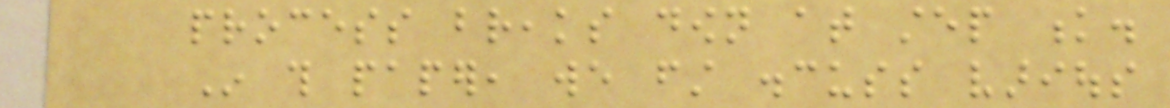process breaks down at step k.
In this paper, we first discuss various
